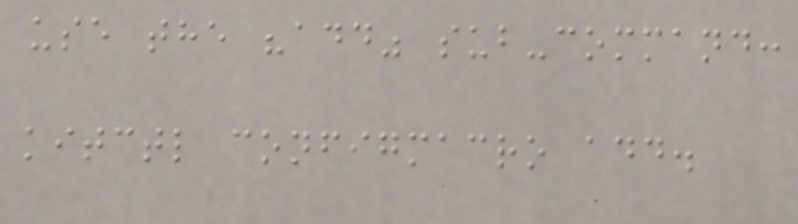use the "add" sub-command:
kitctl configmacro add.
